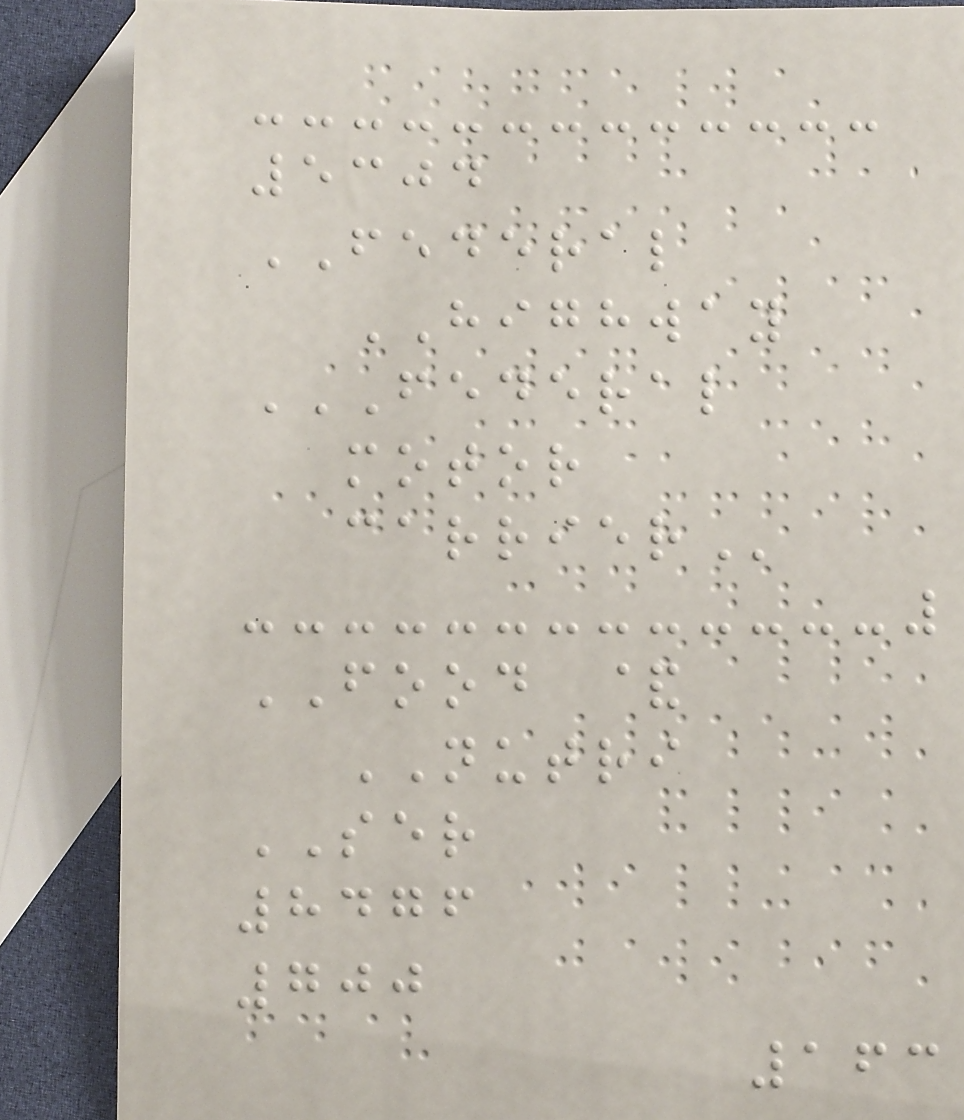5304
FEDERAL
HIGHWAY
FEDERAL
MOTOR
CARRIER
FOOD &
NUTRI
SER
8476
700
163
